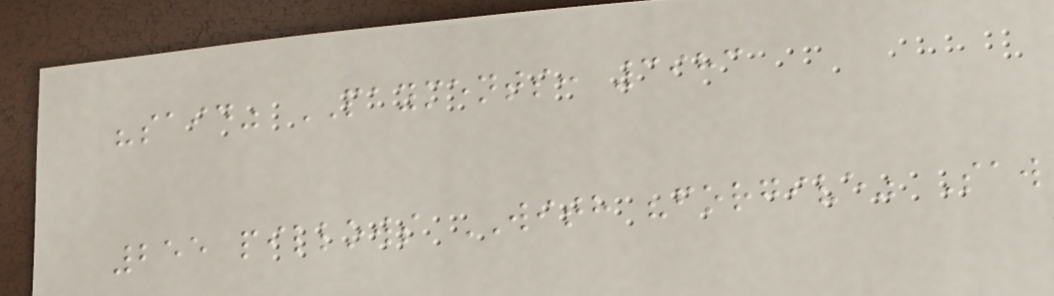"said" PAYMENTS: 3983
255 pillows WITH "forgive" Saw
